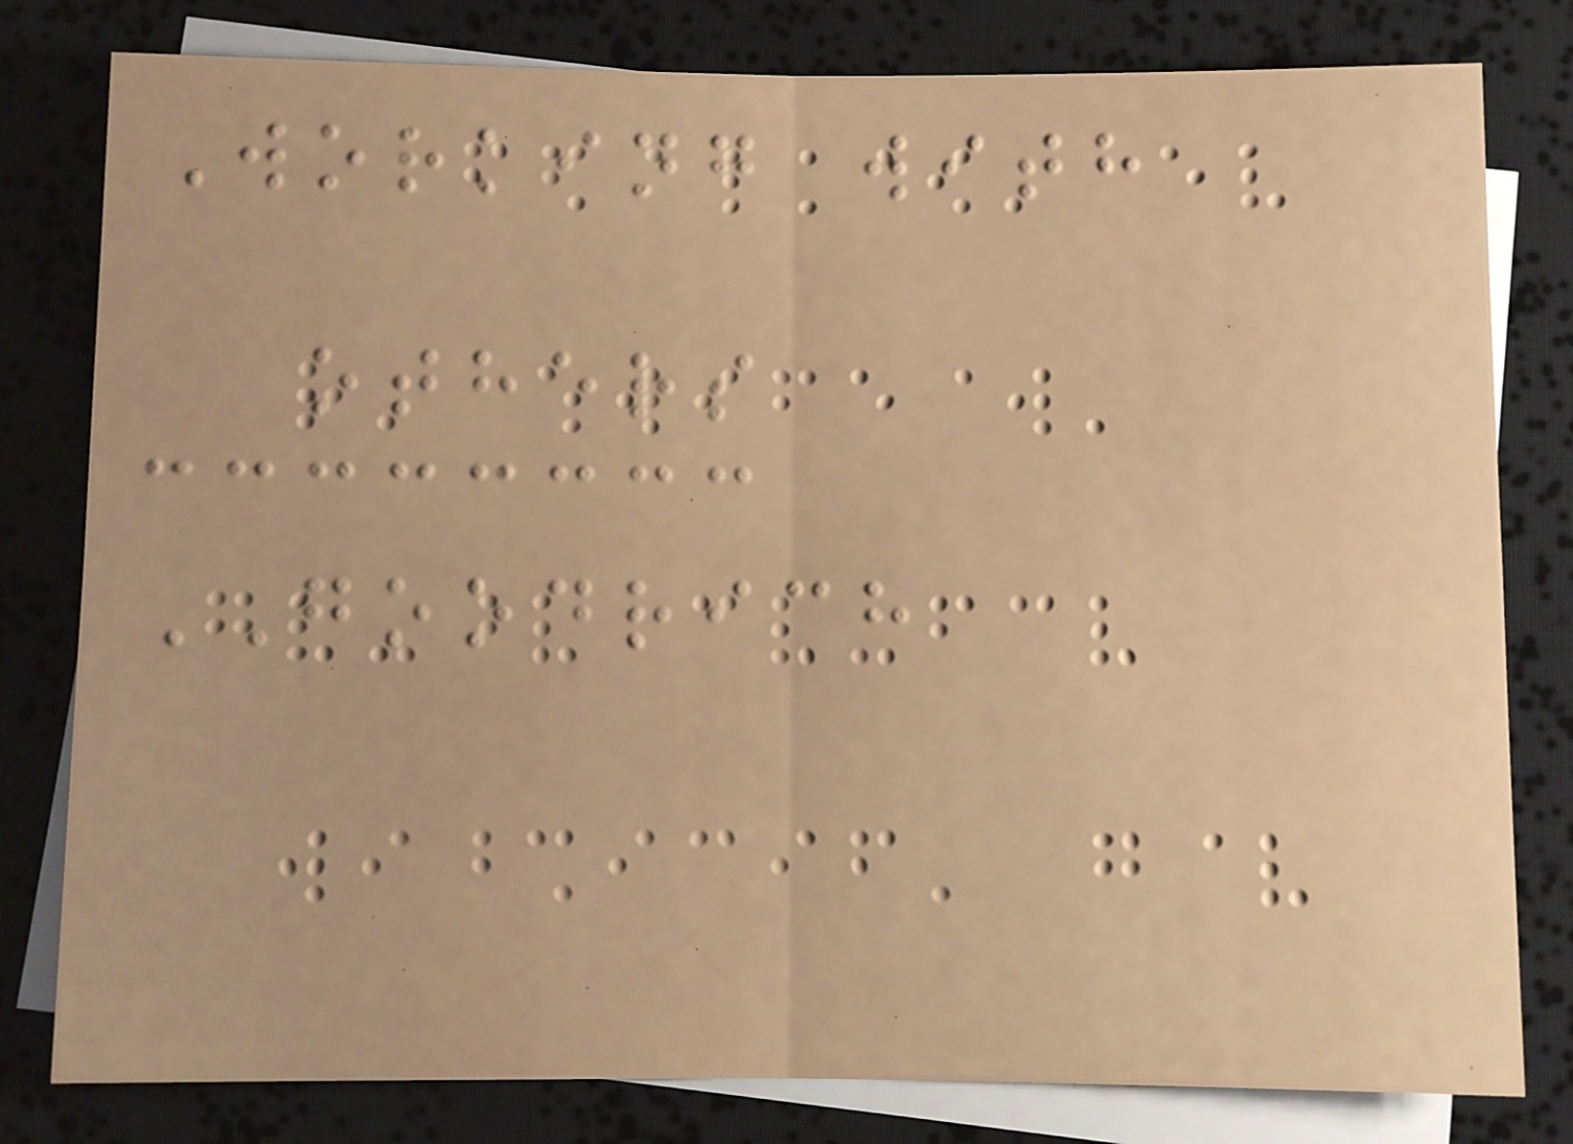Working with
others
GOODRICH
